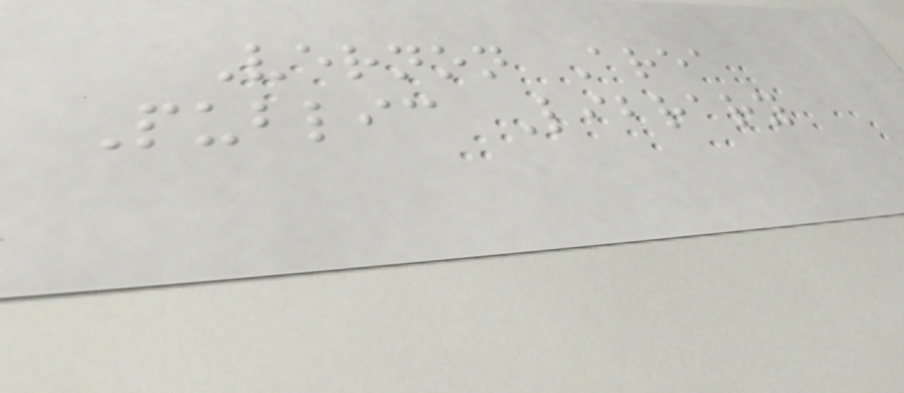Vernon Area
Public Library
